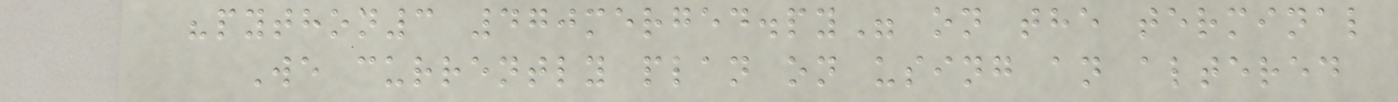"python3 470merged.py" on the terminal
We currently plan on using an altered
